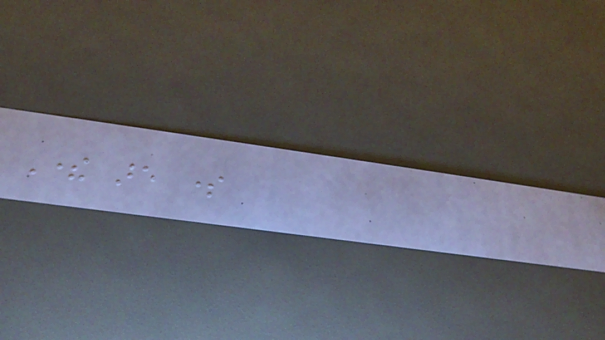There are some
